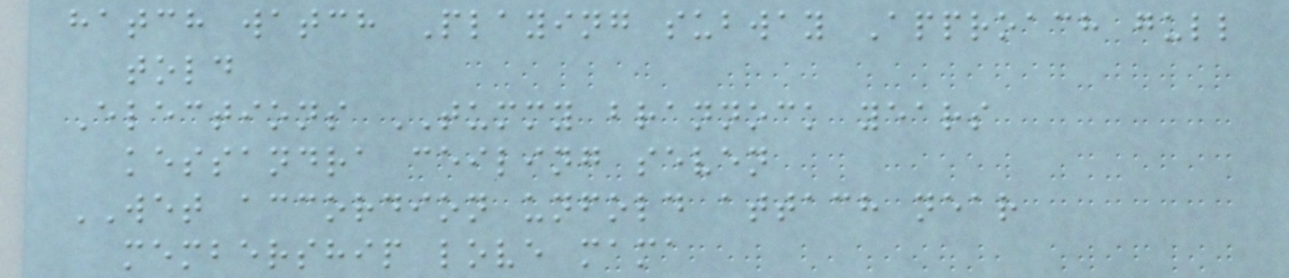hatch watch Playing subway Approach gull
told
Elections TUMMY brannock years
kessandra ceiling seven
WET accordion unfold attach near
membership love mama
